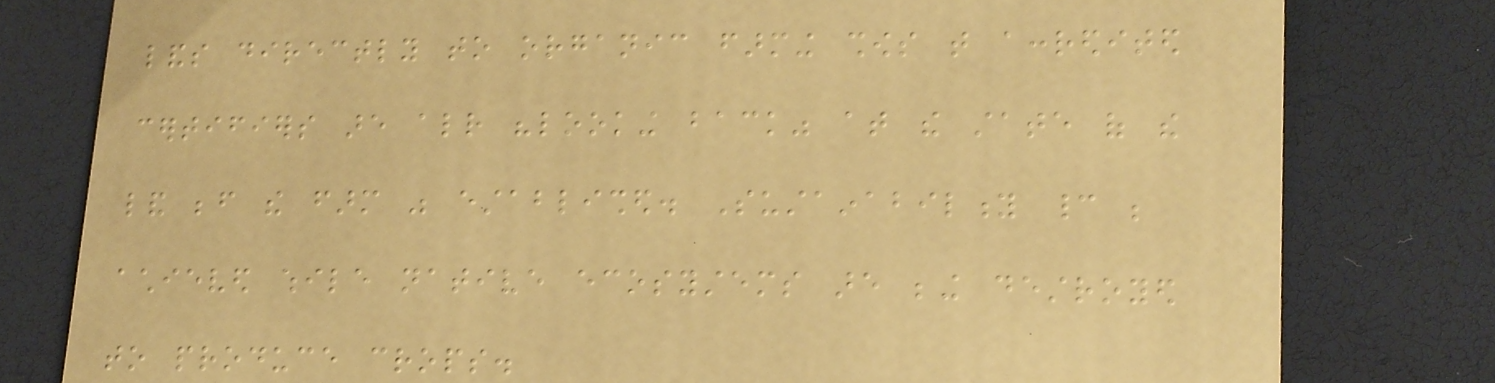lands directly to organic farming shows that accredited
certifiers are already "looking back" at the state of the
land before the farm was established. Sustainability cannot be
achieved while native ecosystems are being destroyed
to produce crops.
